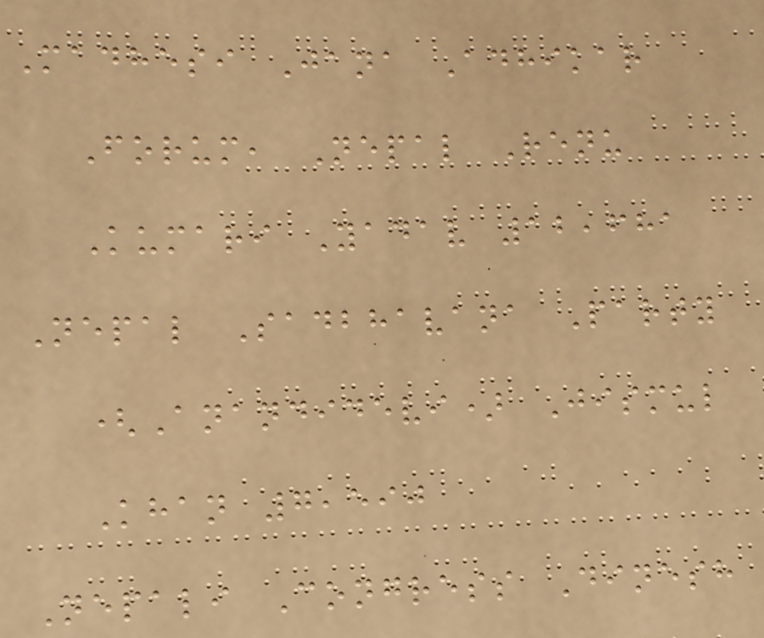Madhesi Jana Adhikar
Forum, Nepal Renu
Kumari Yadav 12,681
Nepal Sadbhavana Party
(Anandidevi) Jismul
Khan 7,590
Nepali Congress Dinesh
